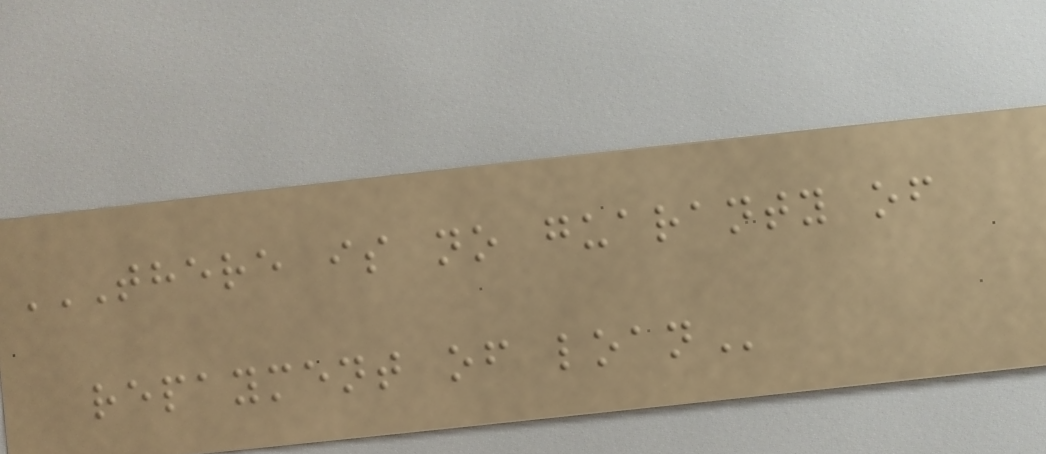THERE IS NO GUARANTY OF
REPAYMENT OF LOAN
